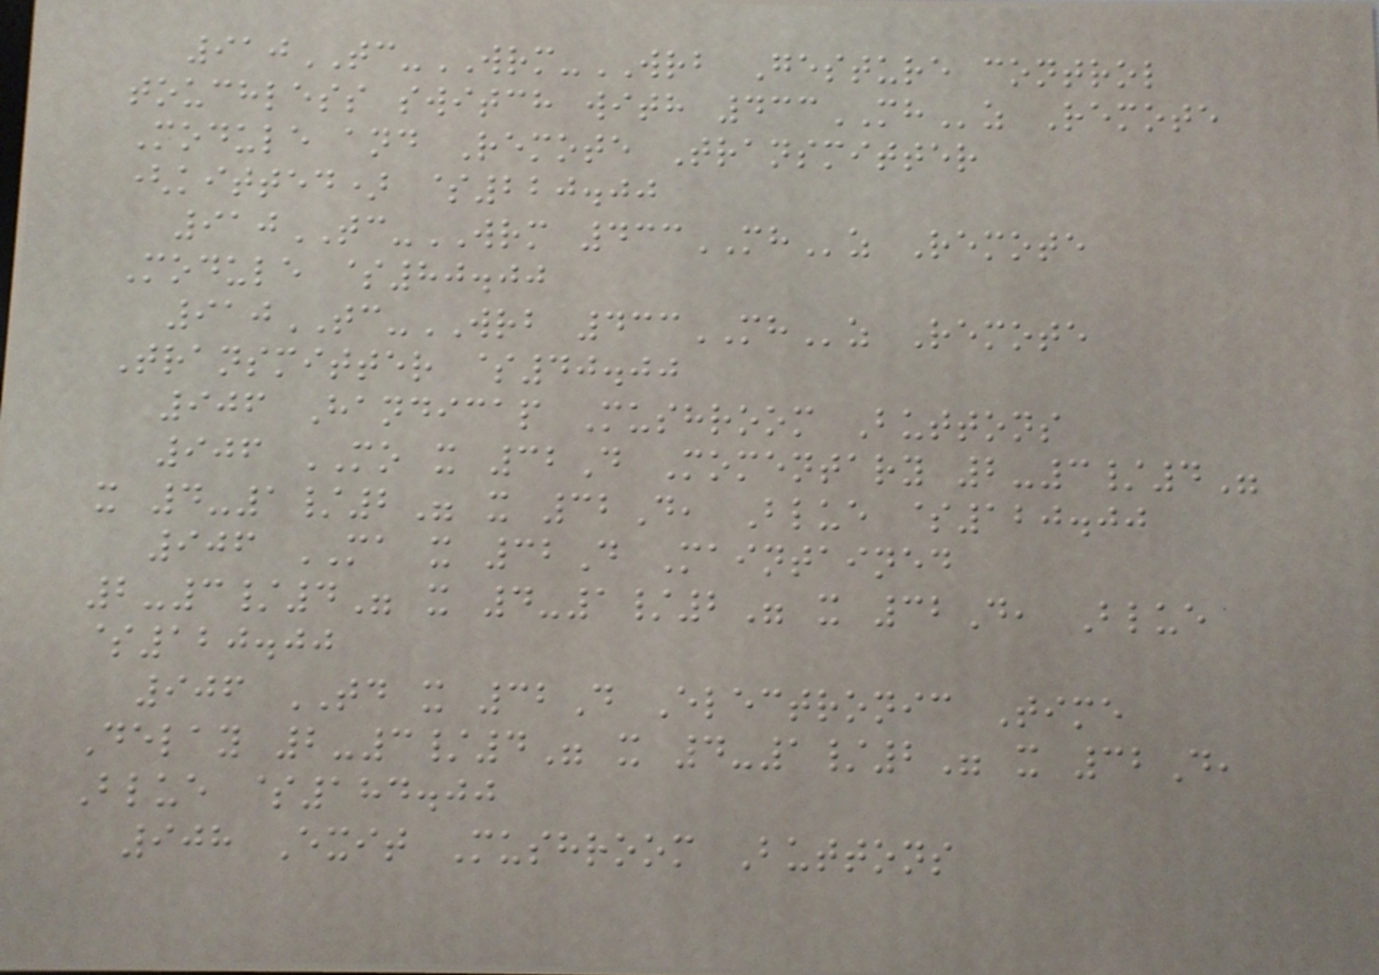910TC-WRM-WRB Gesture control
touchless switch with 433MHz Remote
Module and Remote Transmitter
(kitted) $220.00
910TC-WRM 433MHz Remote
Module $80.00
910TC-WRB 433MHz Remote
Transmitter $40.00
906 Handicap Mushroom Buttons
906 MO x 32D Momentary 2-3/4"
x 4-1/2" x 32D, Blue $120.00
906 MA x 32D Maintained
2-3/4" x 4-1/2" x 32D, Blue
$120.00
906 TD x 32D Electronic Time
Delay 2-3/4" x 4-1/2" x 32D,
Blue $184.00
908 Exit Mushroom Buttons
